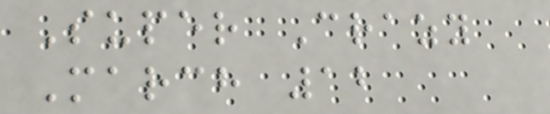Super Crazy
March 12
